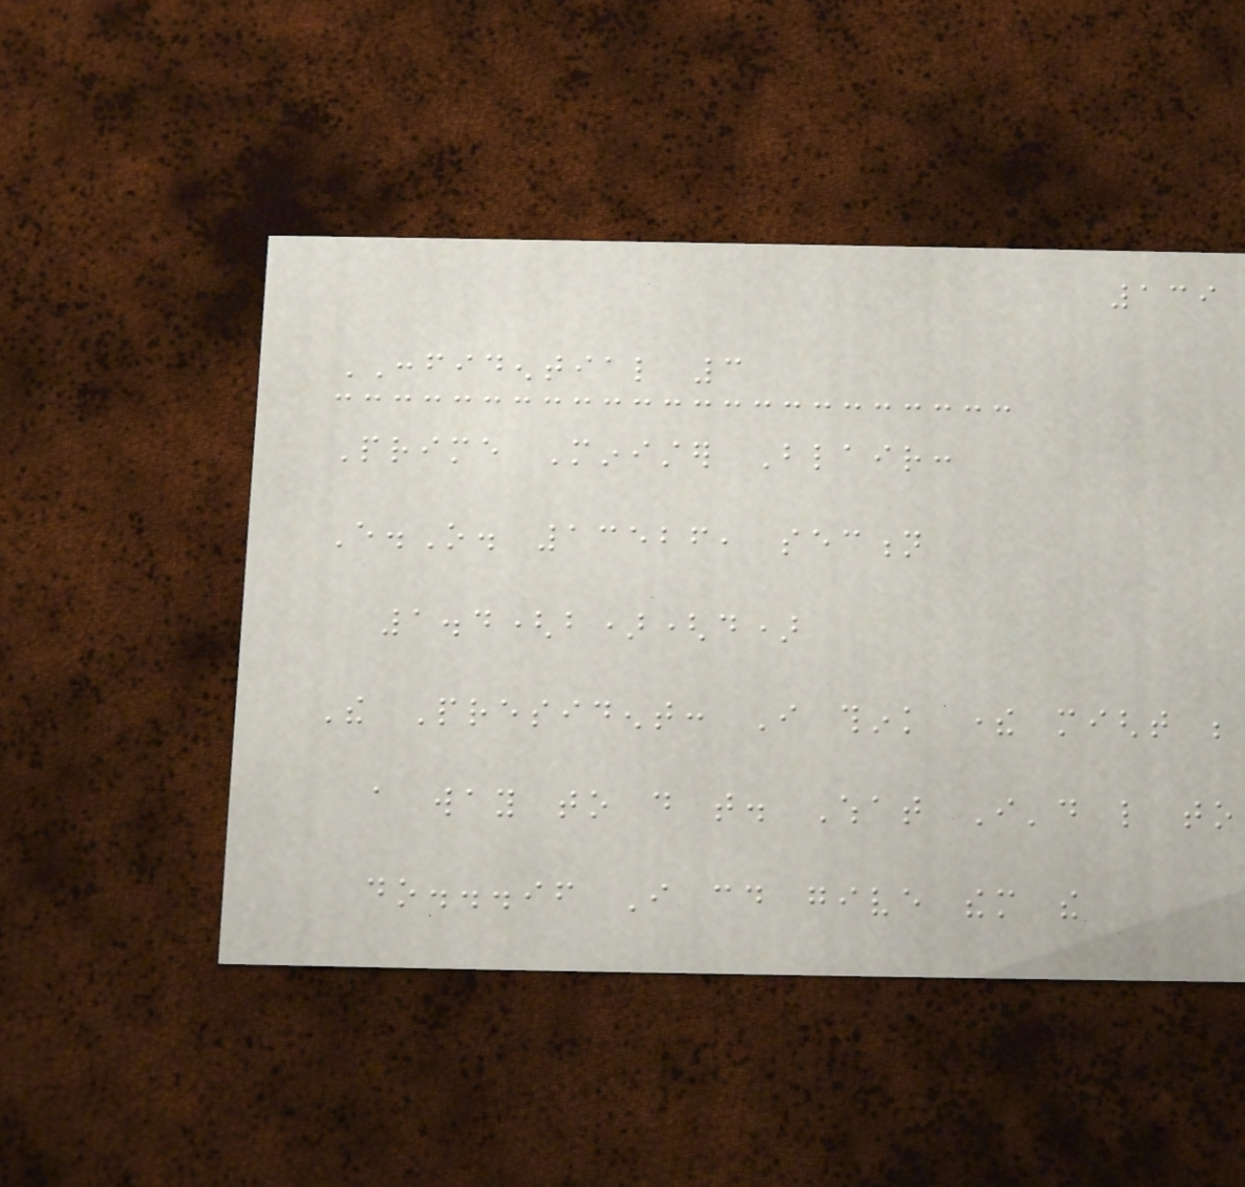139
CONFIDENTIAL 3
Prime Minister Blair:
E.O. 13526, section
1.4(b)(d)
The President: I think there might be
a way to do that. What I'd like to
do...if I could give them the
